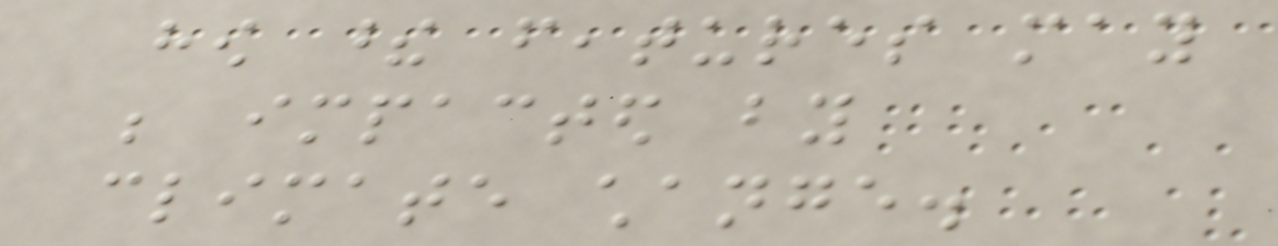how these features may
be impacted by
climate change.
